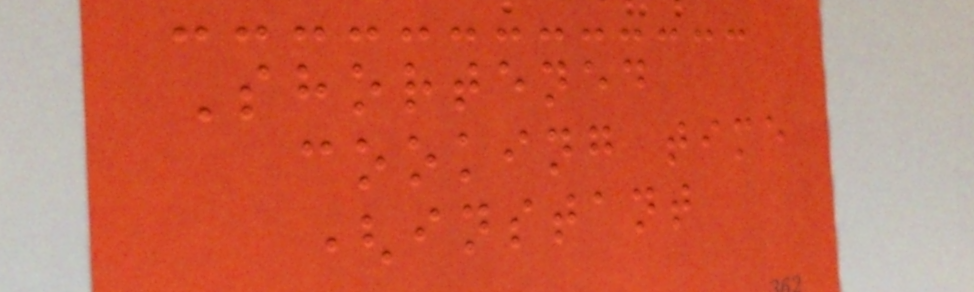Shortened
cooking time
(instant
